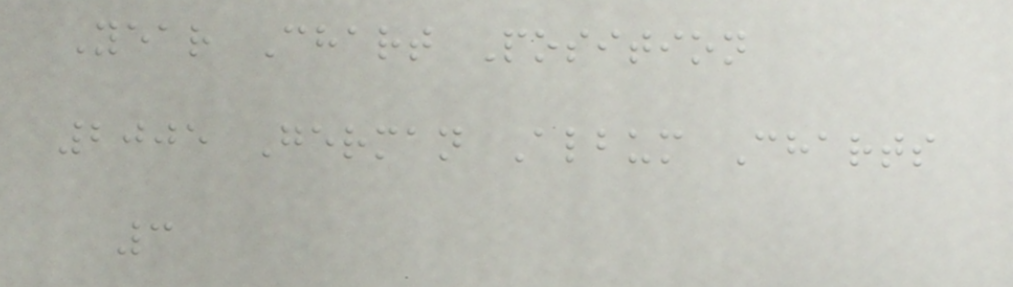Year Chart Position
2005 German Album Charts
3
